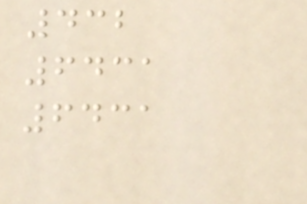432
6431
6431
